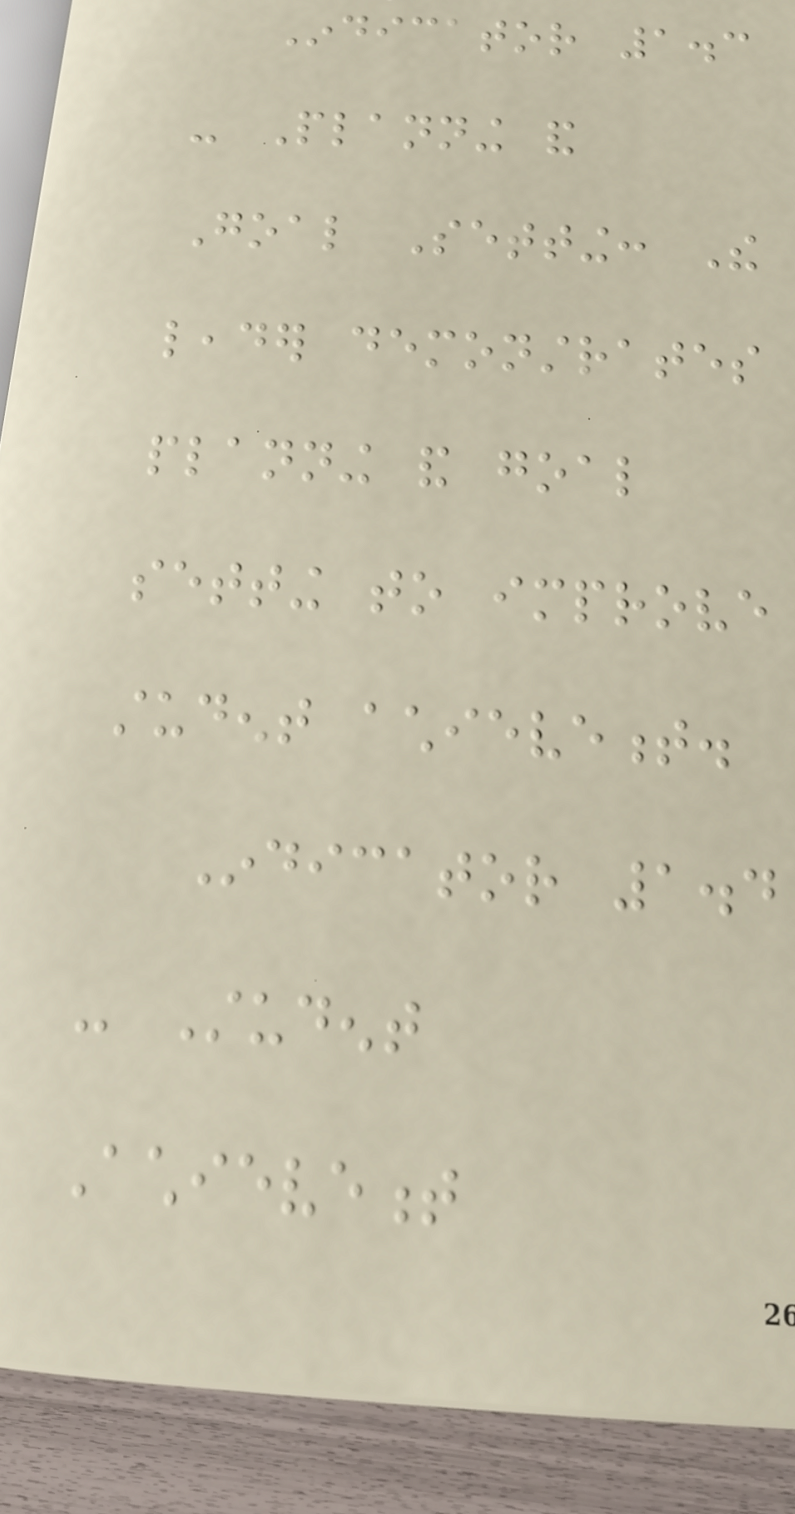Indicator 1.3
- Planning and
Goal Setting: The
leader demonstrates
planning and goal
setting to improve
student achievement.
Indicator 1.4
- Student
Achievement
